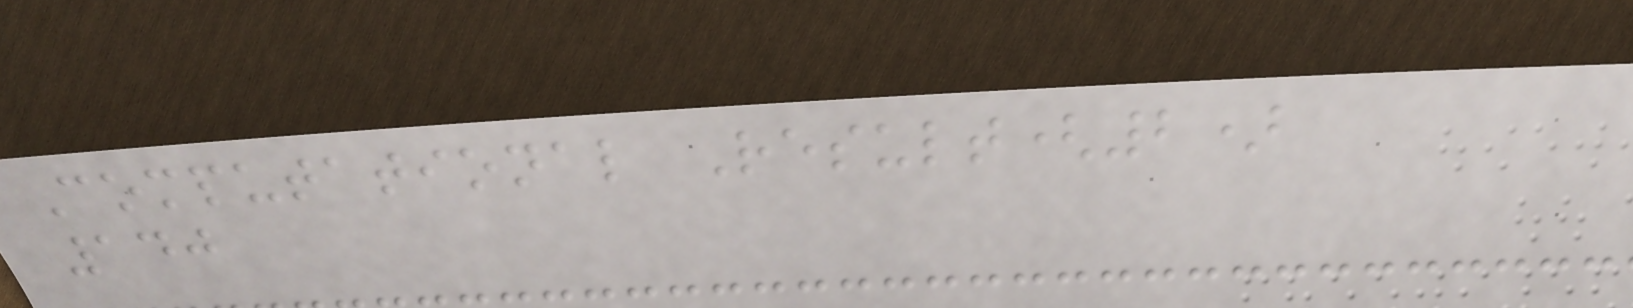Computational Result(2)
140
